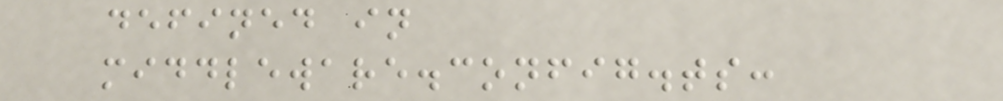defined in
middleware.config.ts:
